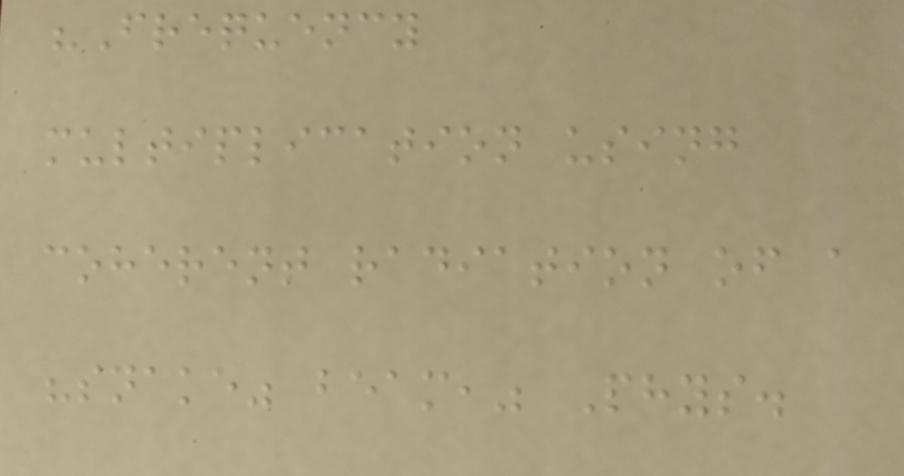"Frequency
multiplication using
coherent radiation of a
"snake" beam," Phys.
